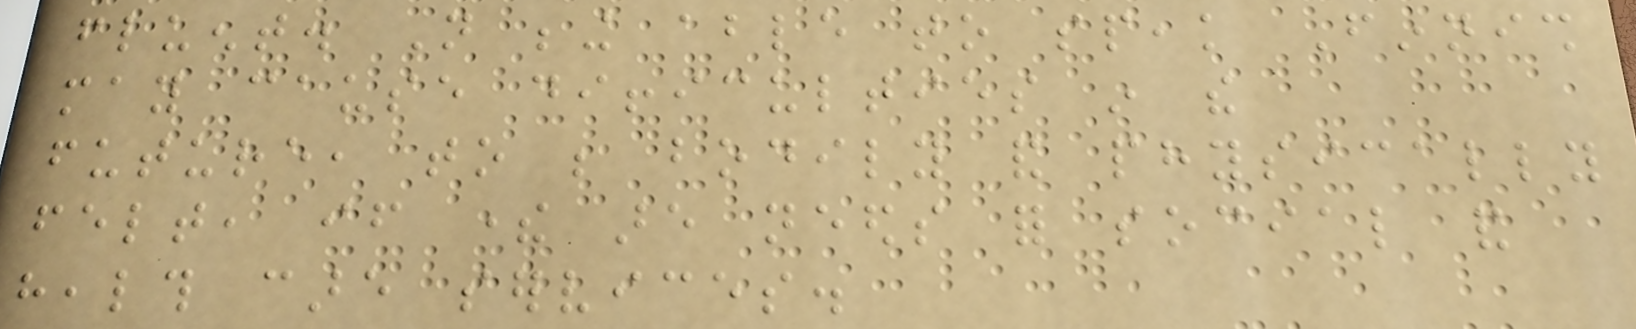fluent. Not being able to speak Finnish
may cause difficulties in the
future, to be bodily and physically
felt, if there are needs for social and
health care services.
